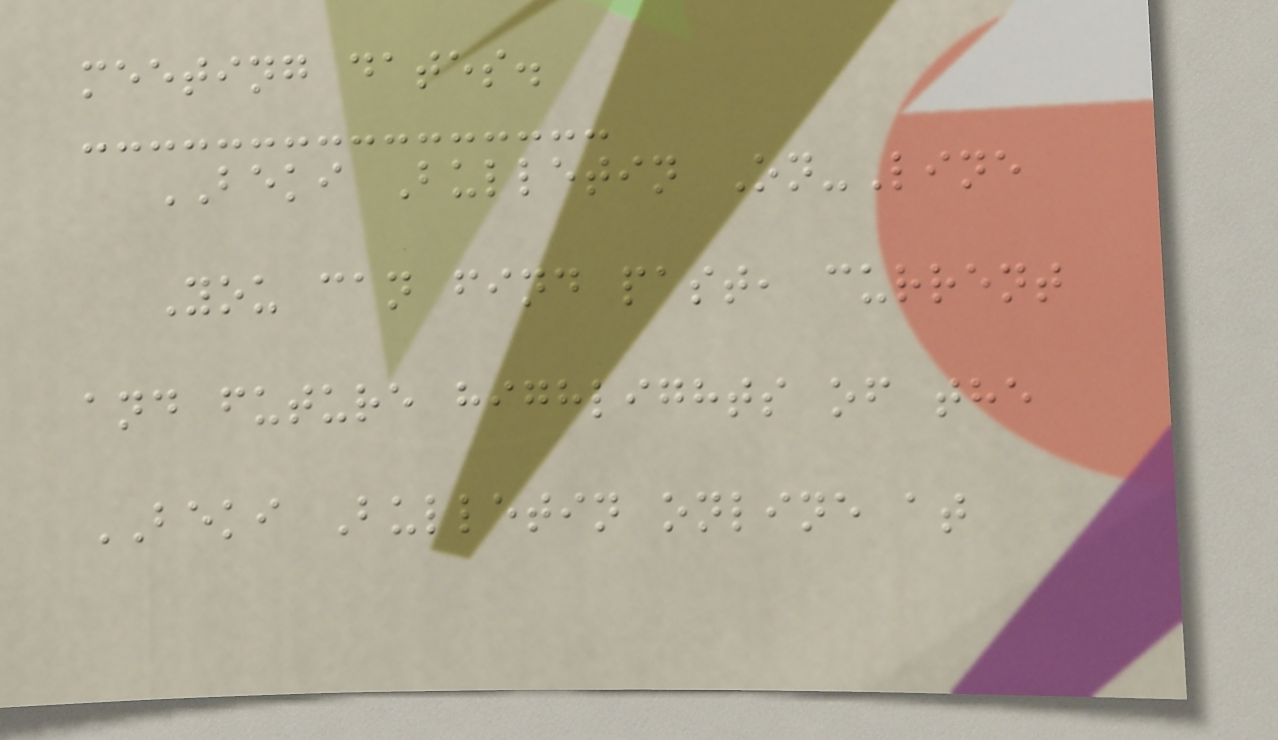meeting dates.
BEKI Bulletin On-Line
You can find past, current
and future highlights of the
BEKI Bulletin online at
